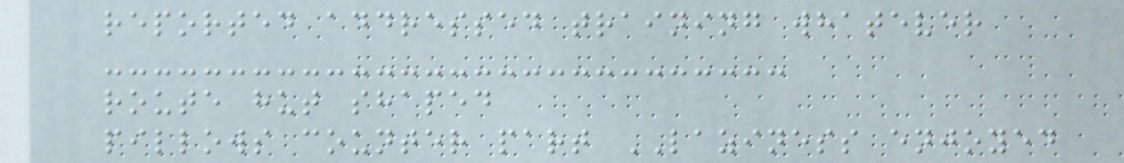reported addressed training whatever
route hut shaped
pillows counter part LAZINESS enjoyed
